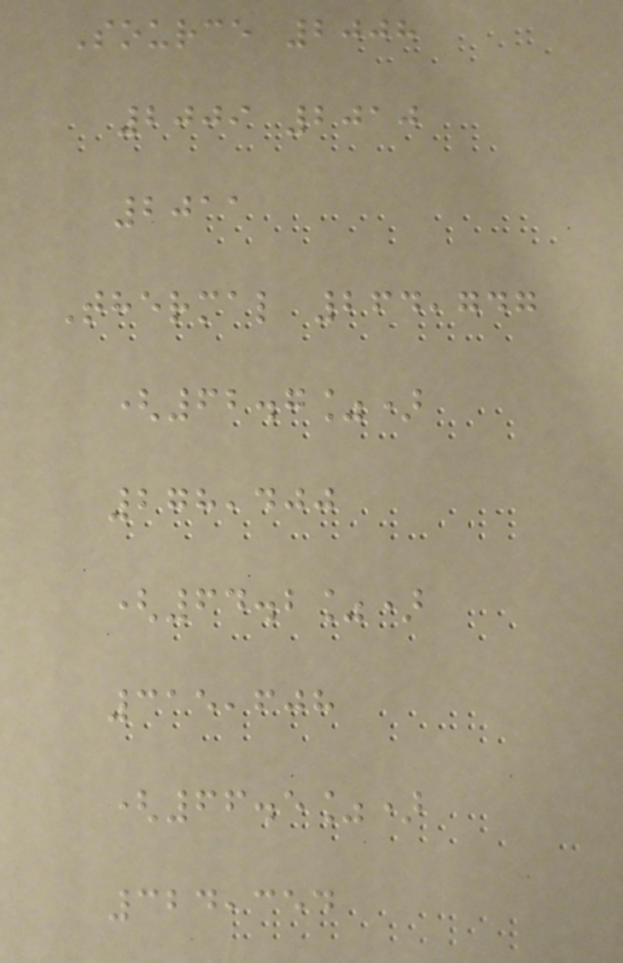Source 2008
2009 2010
2011
Thermal 264,747
(62.7%)
278,400
(64.2%)
315,608
(66.5%)
324,354
